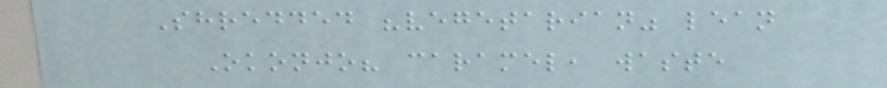Shredded "vegetarian" lean
Okonjo? caramel, waste
